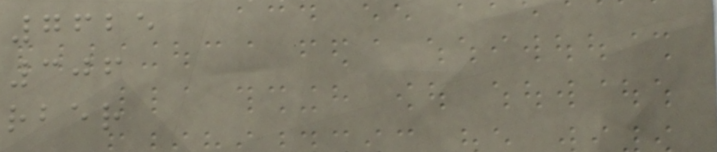7625
306
rber
